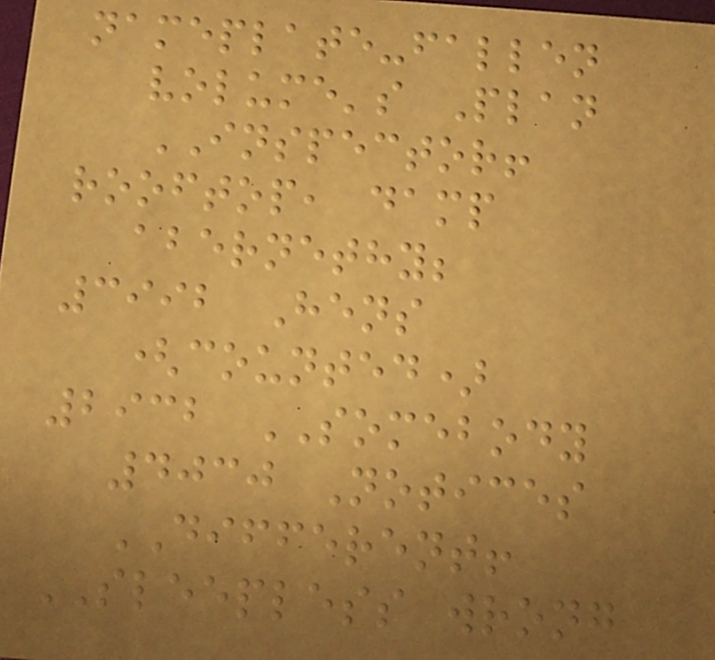nameplate-fallen
volume's Plan
INSPECTOR!
rooftop, damp
abernethy;
3992 Hens
(counted)
2932 SOMEBODY
4030 Notices
DIFFERENT!
SLEEPLESS wrong
